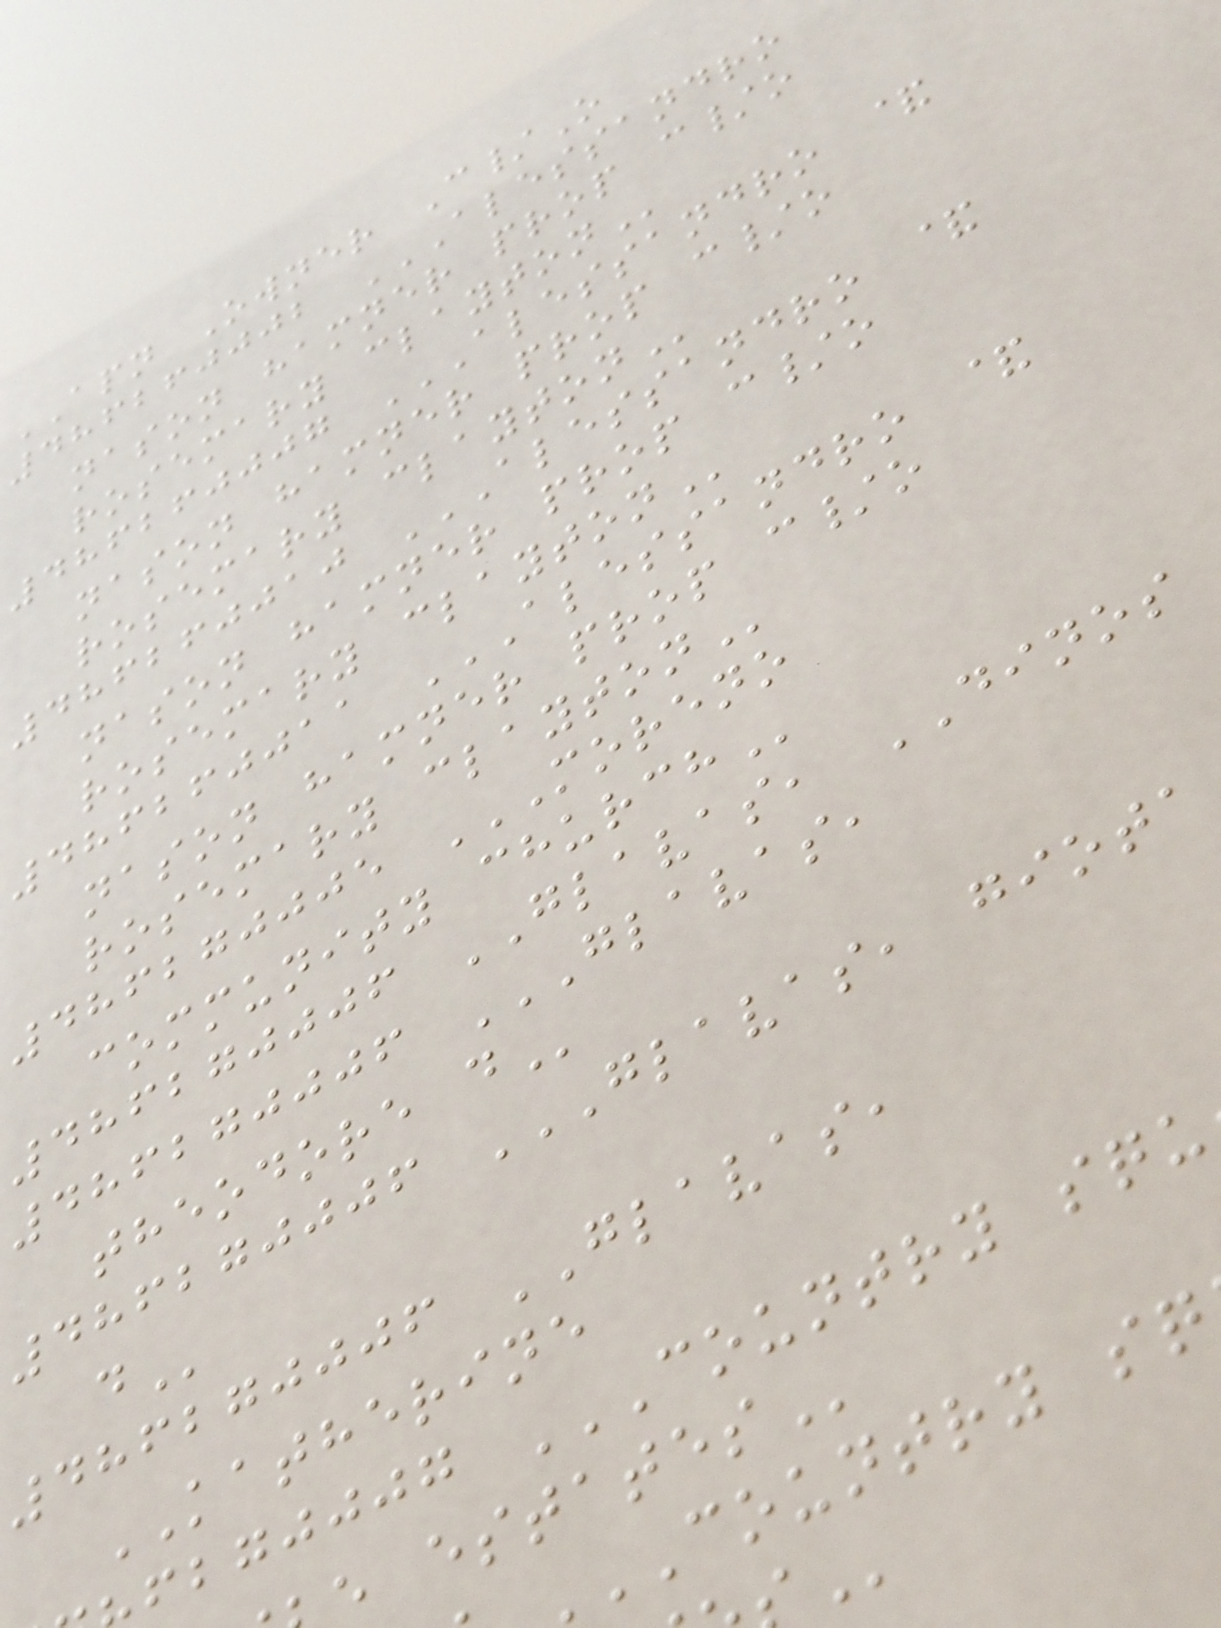APN Owner C/O
nason hamner prop c/o
rosemary
486260007 ALESSANDRO &
nason hamner prop c/o
rosemary
486260010 ALESSANDRO &
nason hamner prop c/o
rosemary
486260011 ALESSANDRO &
nason hamner prop c/o
rosemary
486270005 MORENO
community
486270006 GLAVAS, DINOS
486270006 GLAVAS,
theodore
486270006 GLAVAS, GIOTA
486270006 GLAVAS,
KATHERINE
COUNTRY
